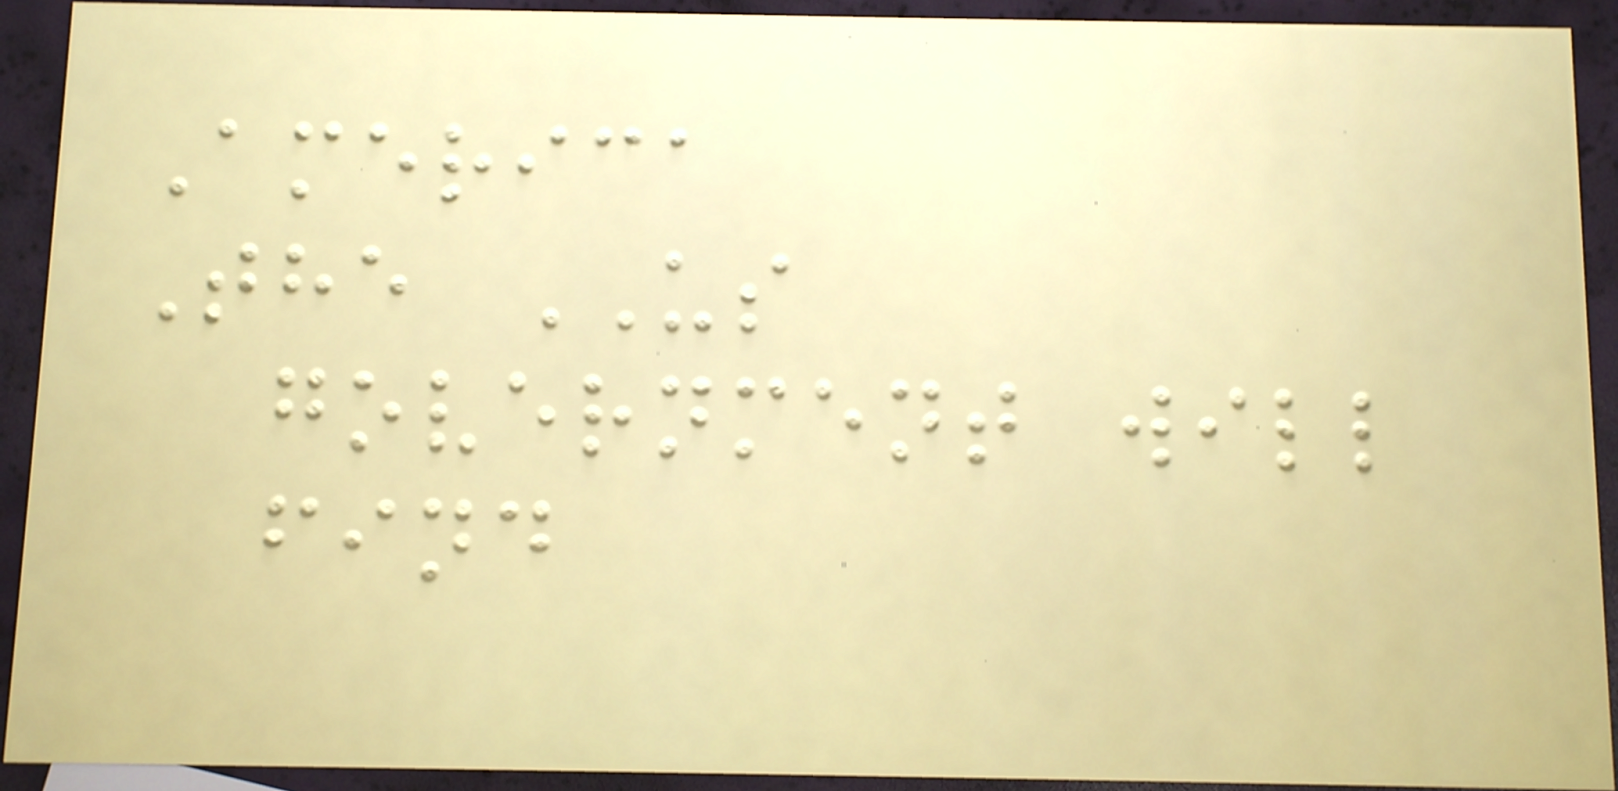America
The US
government will
find
